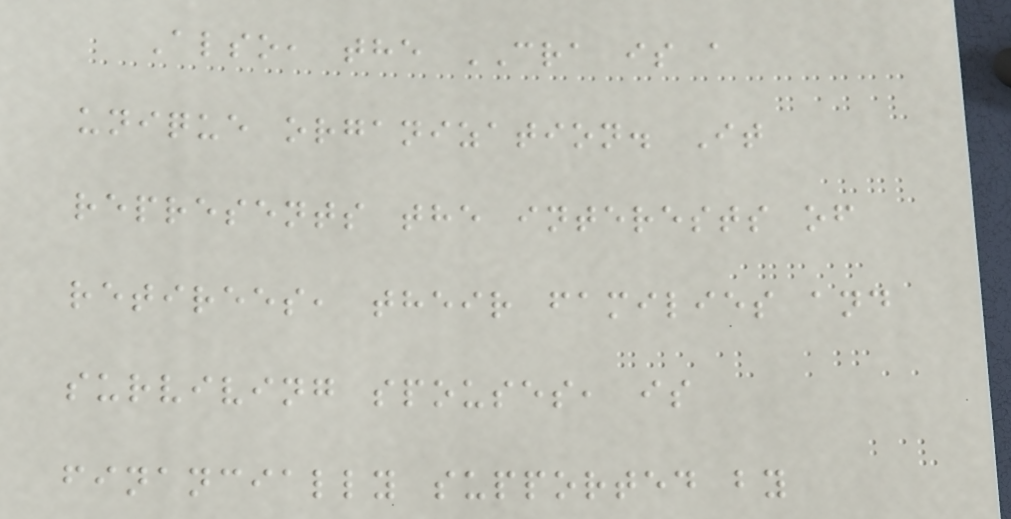Also, the CRA is a
unique organization. It
represents the interests of
retirees, their families and
surviving spouses, is
financially supported by
